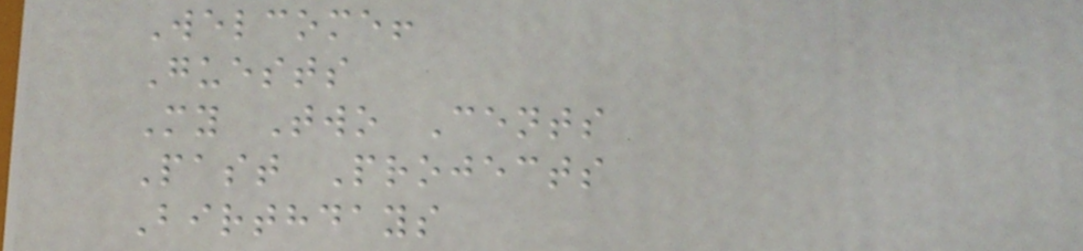Welcome!
Guests
My Two Cents
Past Projects
Birthdays
